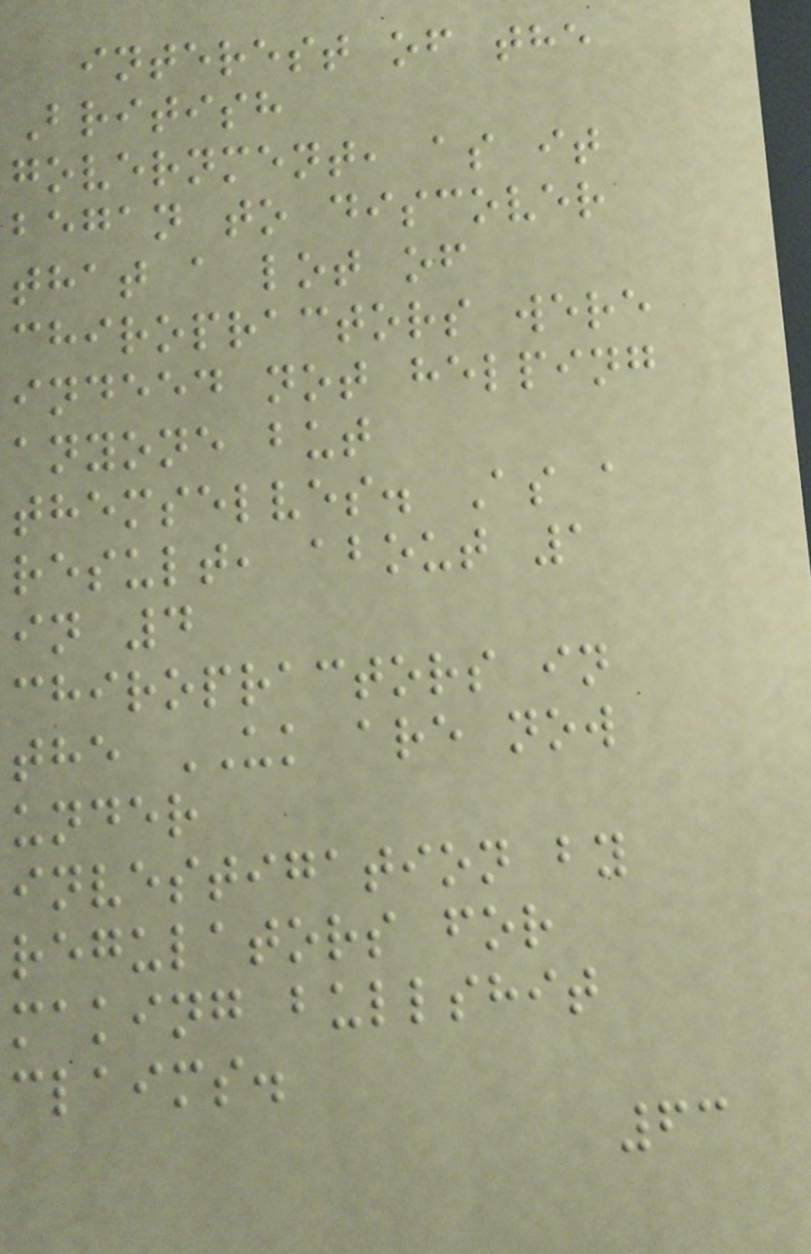interest of the
British
government, as it
began to discover
that a lot of
chiropractors were
indeed not helping
anyone but
themselves. As a
result, about 1
in 4
chiropractors in
the UK are now
under
investigation by
regulators for
making bullshit
claims.
63
